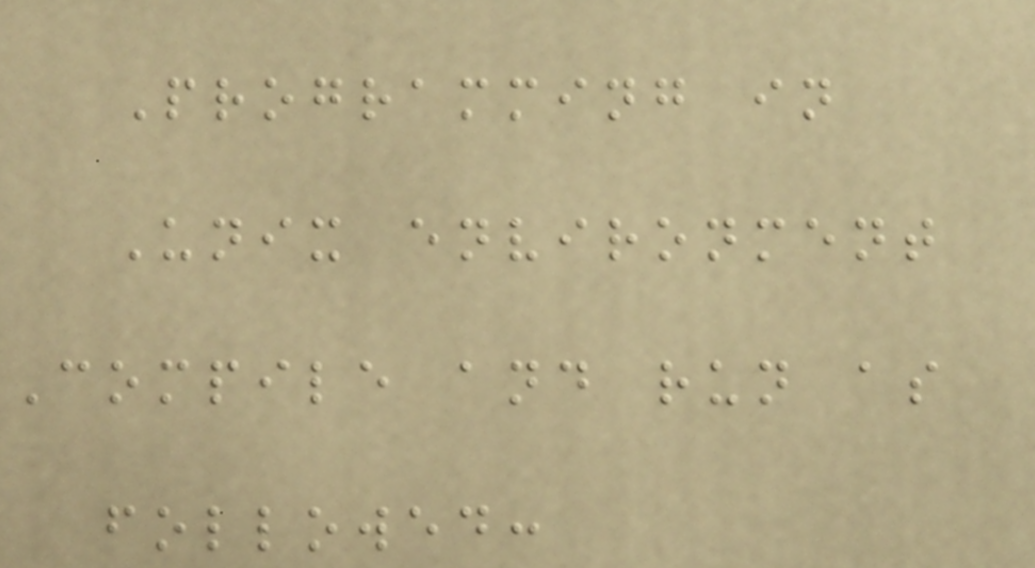Programming in
Unix environment
Compile and run as
followed:
